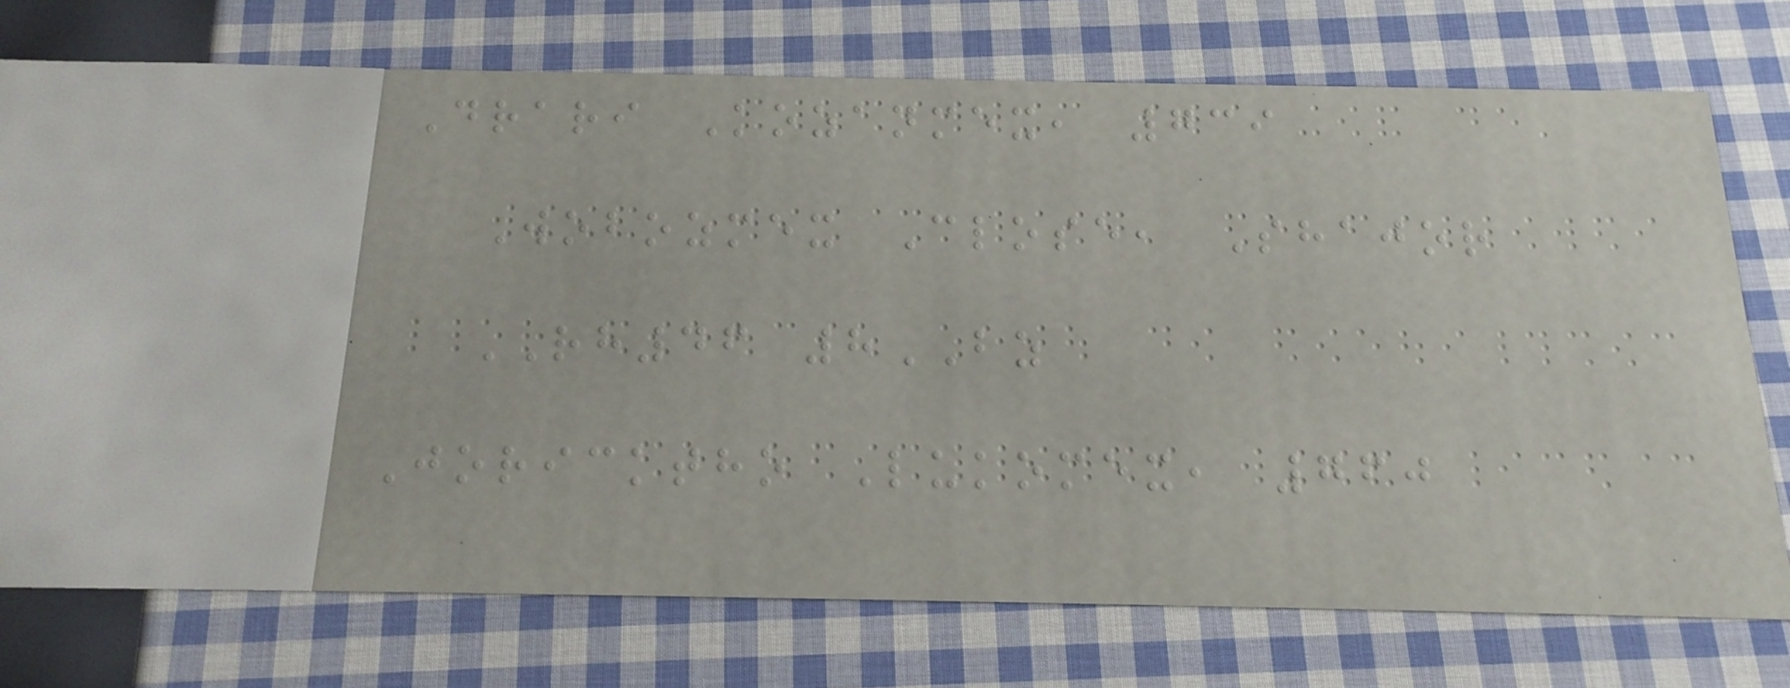Drari Kozanmex, 739
Wobozmex Close, Shajor
RH46 8BZ
Joricktho Lukomex, 760
